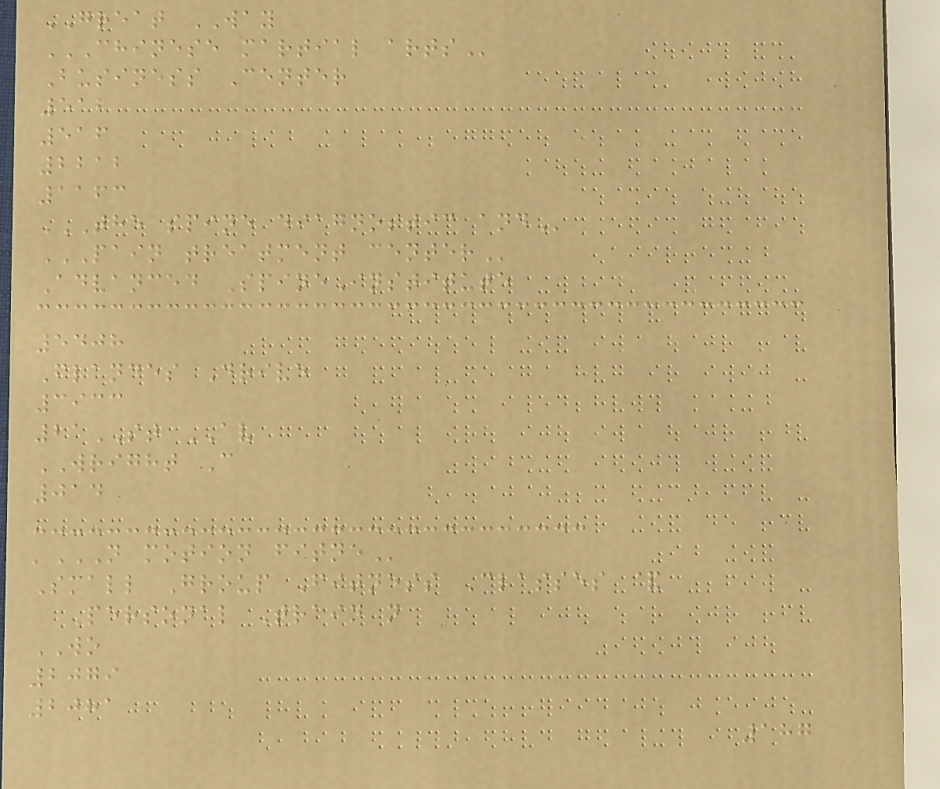GREAT WAY
CHINESE MARTIAL ARTS
Business Center
512
516
2212
1163
THE SPINE DIAGNOSTIC AND
PAIN TREATMENT CENTER
Advanced SpineInstitute
5408
Flandes Drive
3933
21ST AV
WRIGHT C
014
'N MOTION FITNE
Small Group Fitness Classes &
Personal Train n
WO
2079
2081
187
